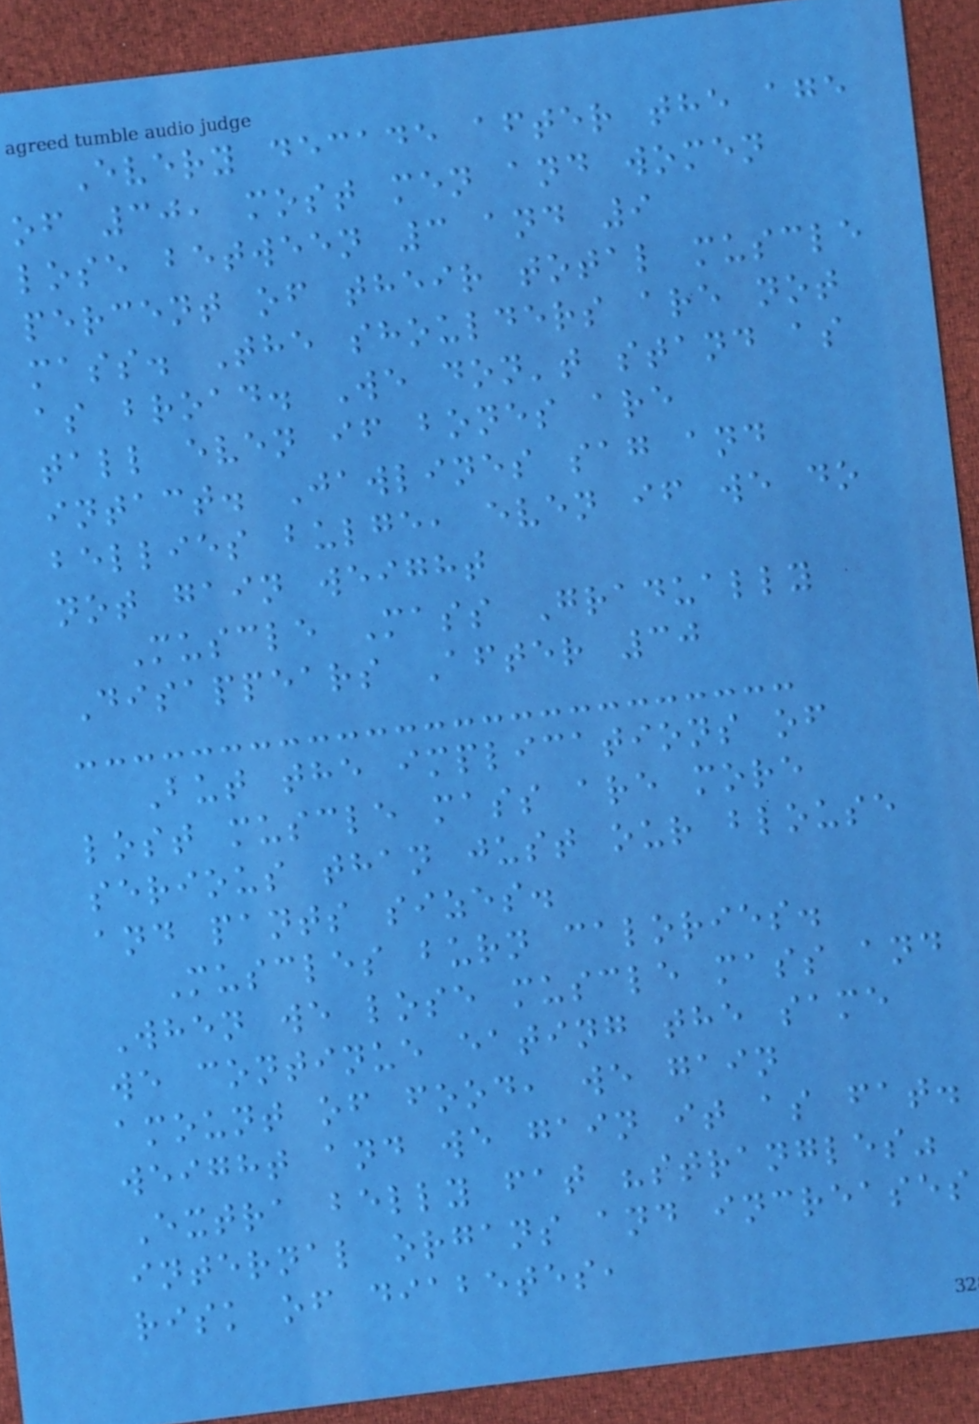Every decade after the age
of 30, most men and women
lose between 3 and 9
percent of their total muscle
mass. The shoulders are not
as broad. We don't stand as
tall even if bones are
intact. Jawlines sag and
bellies bulge, even if we do
not gain weight
Muscle Mass Gradually
Disappears After 30
But the implications of
lost muscle mass are more
serious than just our blouse
and pants sizes.
Muscles burn calories.
When we lose muscle mass and
we continue eating the same
amount of food, we gain
weight and we gain it as fat.
Extra belly fat "strangles"
internal organs and increases
risk of diabetes,
